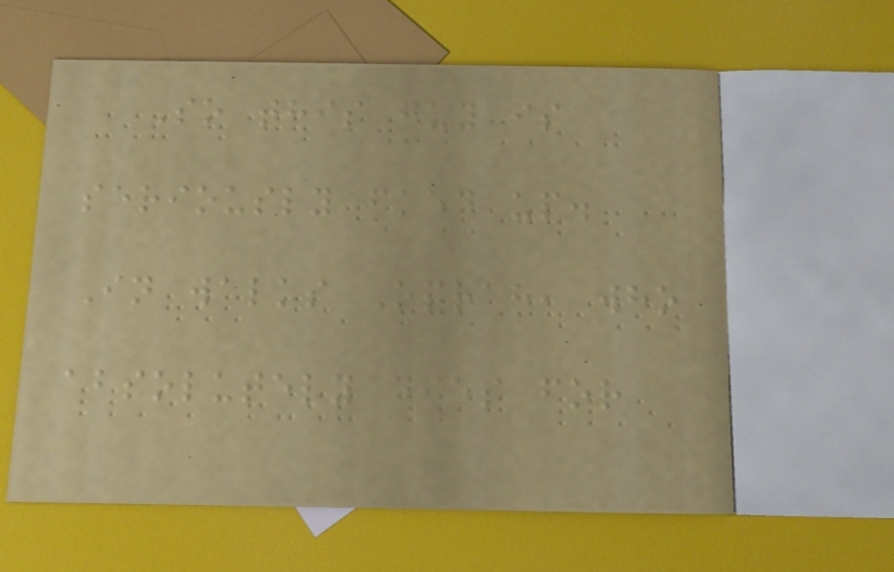So this guy is
seriously fked up.
In walks Oprah, who
absolutely dies for
